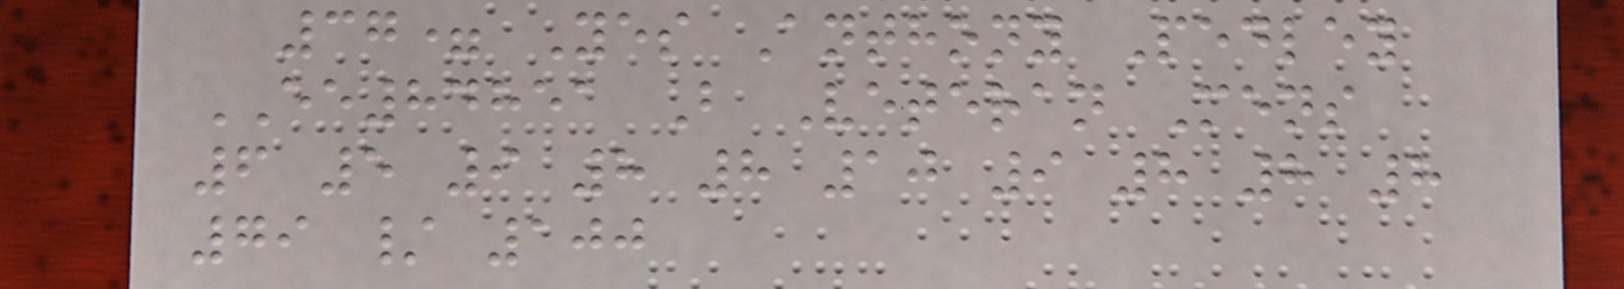37= Yes Anthony Pedley
EE84851 B Veteran Mens
6 5 9 8 8 10 9 8 8 8
79 / 100
